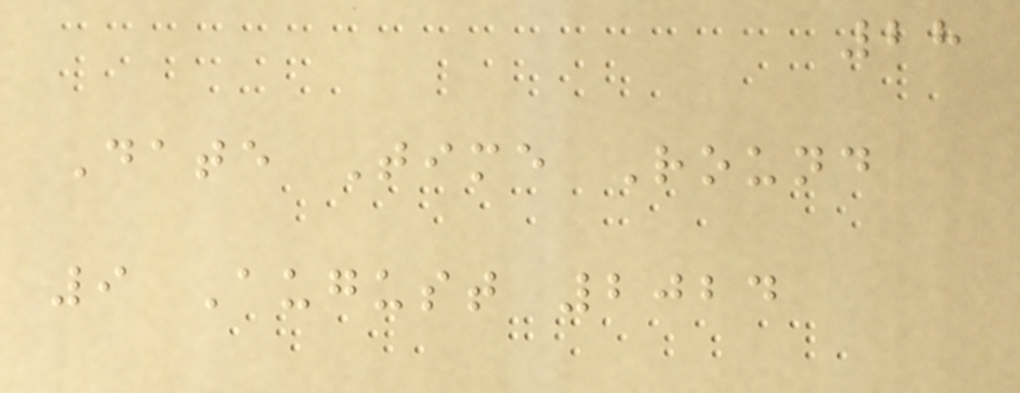28
Date Time Round
9 August 2024
